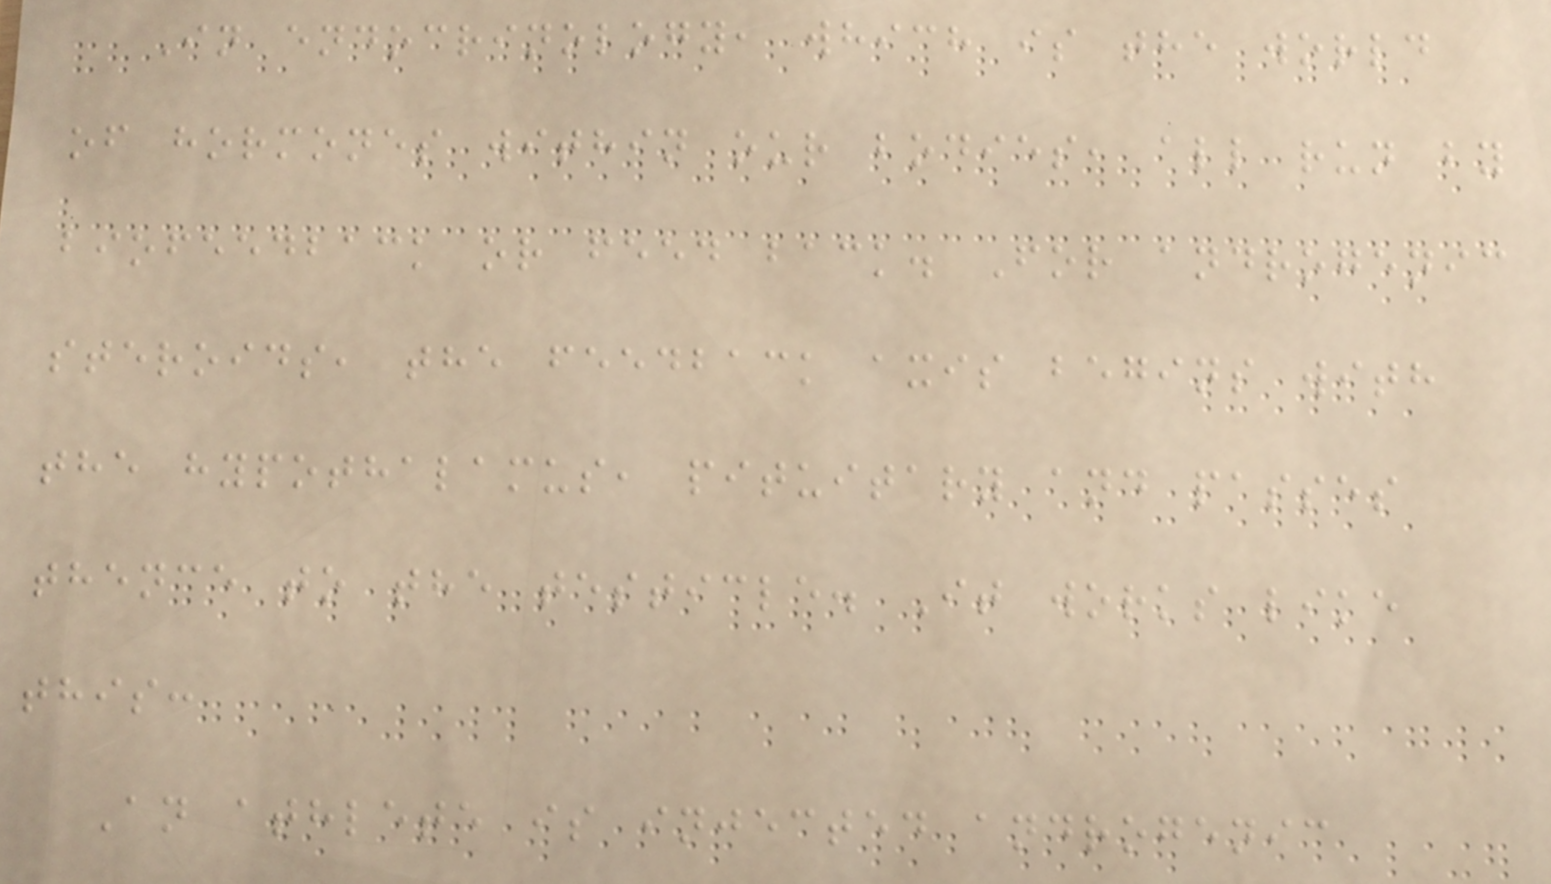In endocrinology, which is the world
of hormones within our bodies, all run by
biofeedback or feed back. For androgenic
steroids, the feedback axis begins with
the hypothalamus, pituitary and passes
thence to the testicle. It works like
this:
An athlete is injected androgenic
